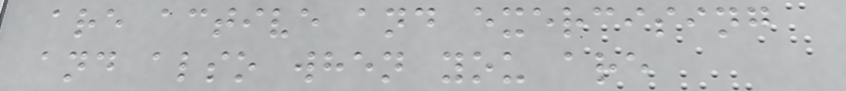are active and exercising
and also when you are
